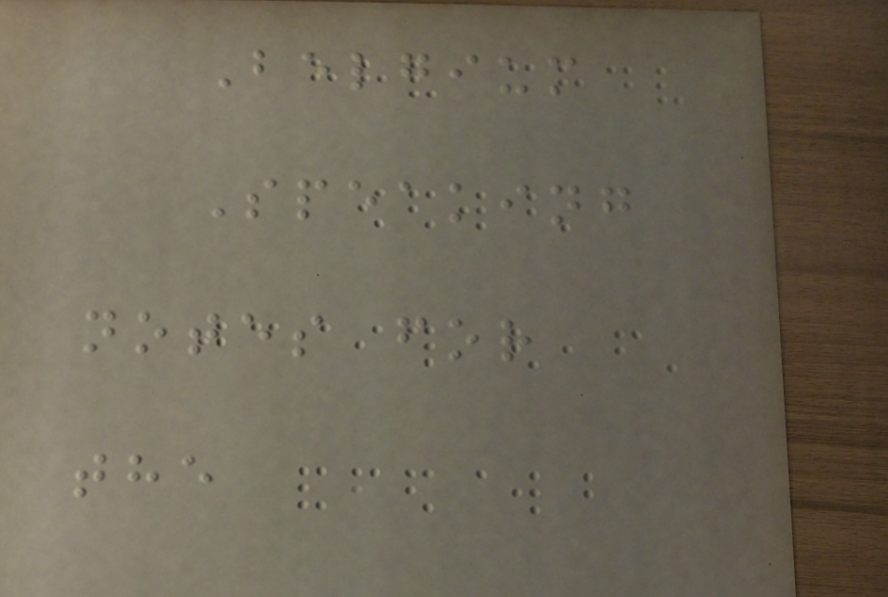Belgium
Speaking
notes for
the
